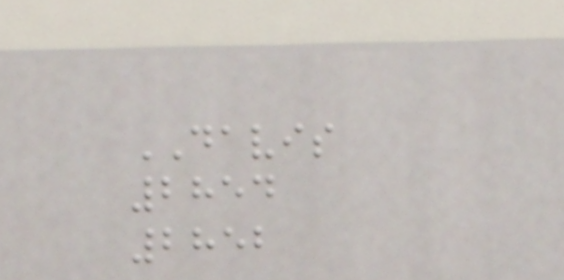DAVIS
2854
2852
